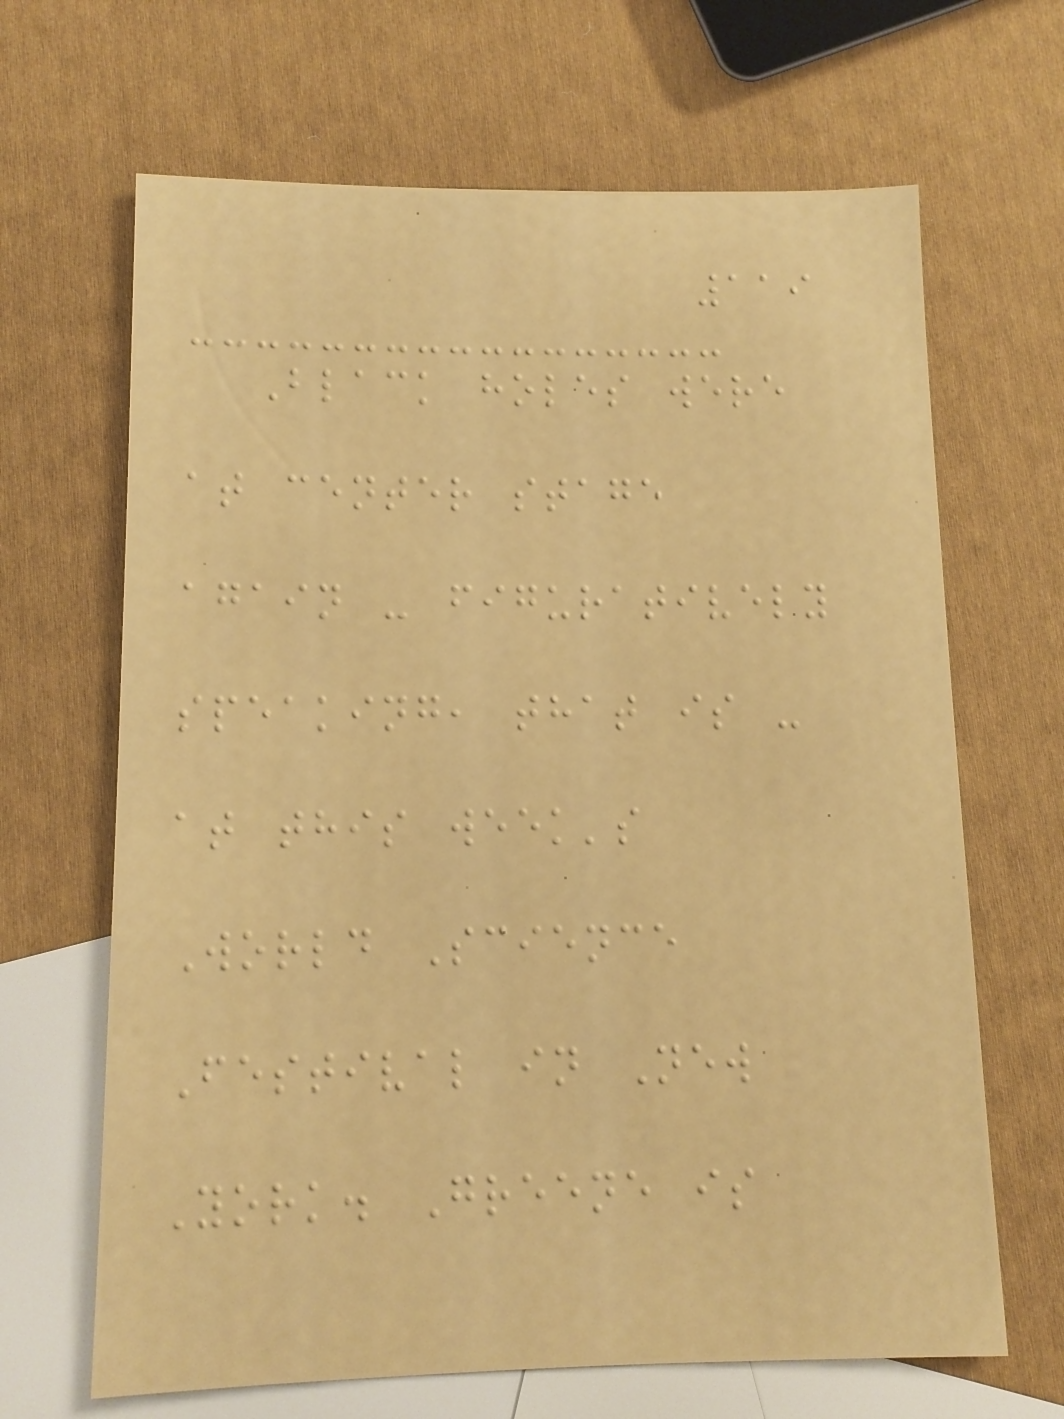119
Black holes were
at center stage
again - figuratively
speaking, that is -
at this week's
World Science
Festival in New
York. Greene is
